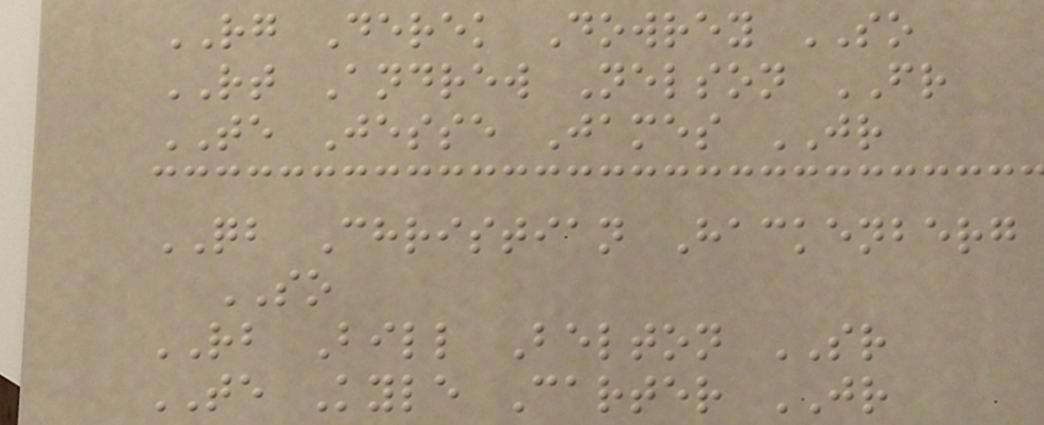RG Derek Dowrey SO
RT Andrew Nelson FR
TE Jesse James JR
QB Christian Hackenberg
SO
RB Bill Belton SR
TE Kyle Carter JR
